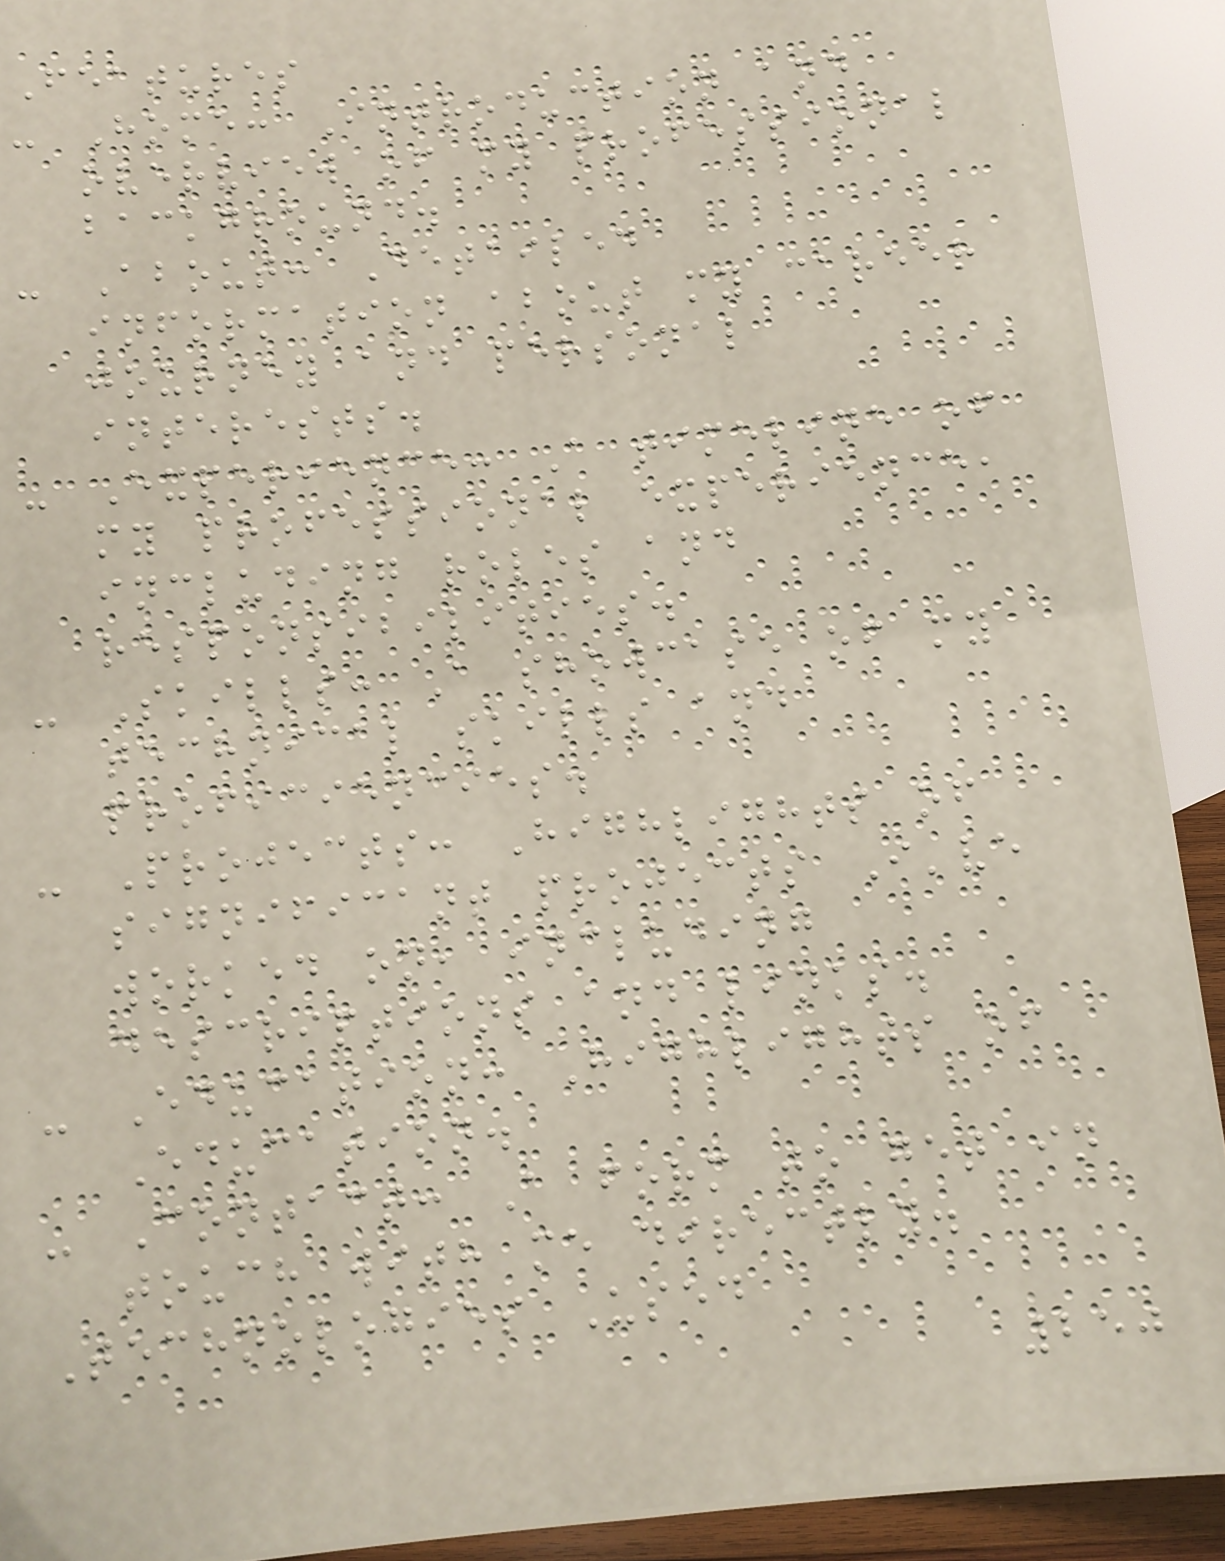Features
- Home: Introduction and
overview of my professional
background.
- About: Detailed
information about my career
journey and personal
interests.
- Experience: A timeline of
my professional experience,
including roles and
responsibilities.
- Skills: A showcase of my
technical skills and
proficiencies.
- Projects: Highlights of
significant projects I've
worked on, including
descriptions and links.
- Education: Highlights of
Education.
- Contact: A form to get in
touch with me directly.
Technologies Used
250
